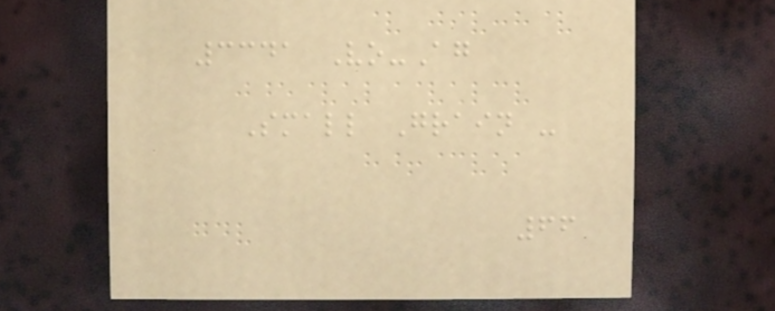3341 Vo-Ag
Small Grain -
66
